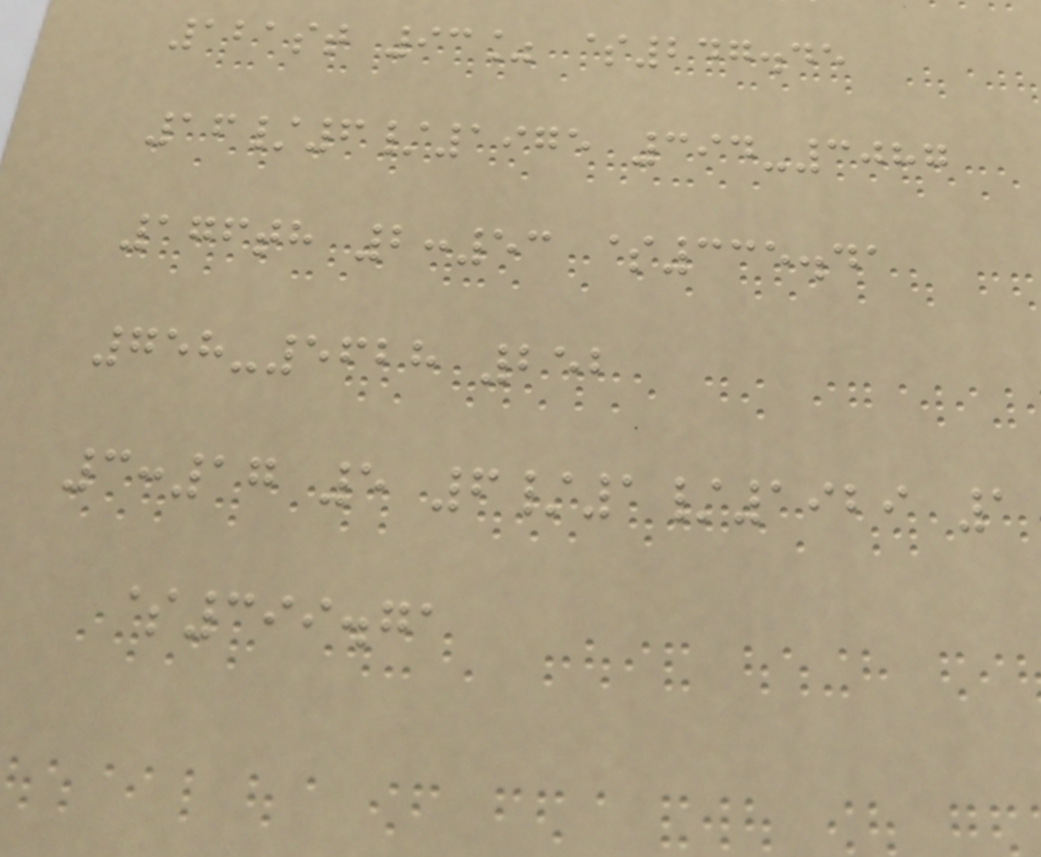121st 93% $247.45
16/6/1975 394-3087
176th 2:53 $335.41
758-5628 252
3:17 5 6/1/1929 1
$399.71
